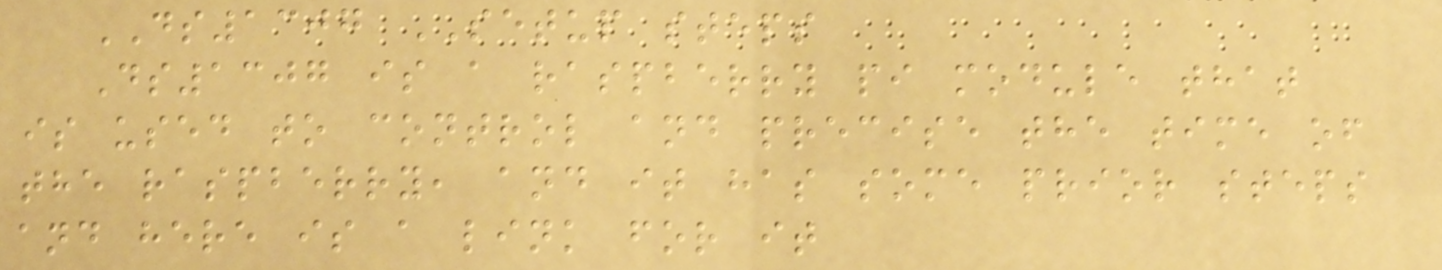DS1307 SETUP steps
Ds1307 is a raspberry pi module that
is used to control and precise the time of
the raspberry, and it has some prior steps
and here is a link for it
